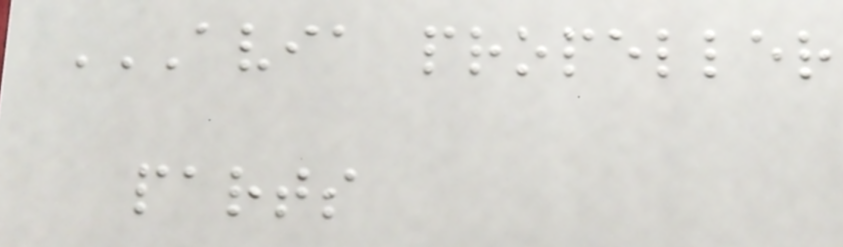AVIA PROPELLER
PARTS
